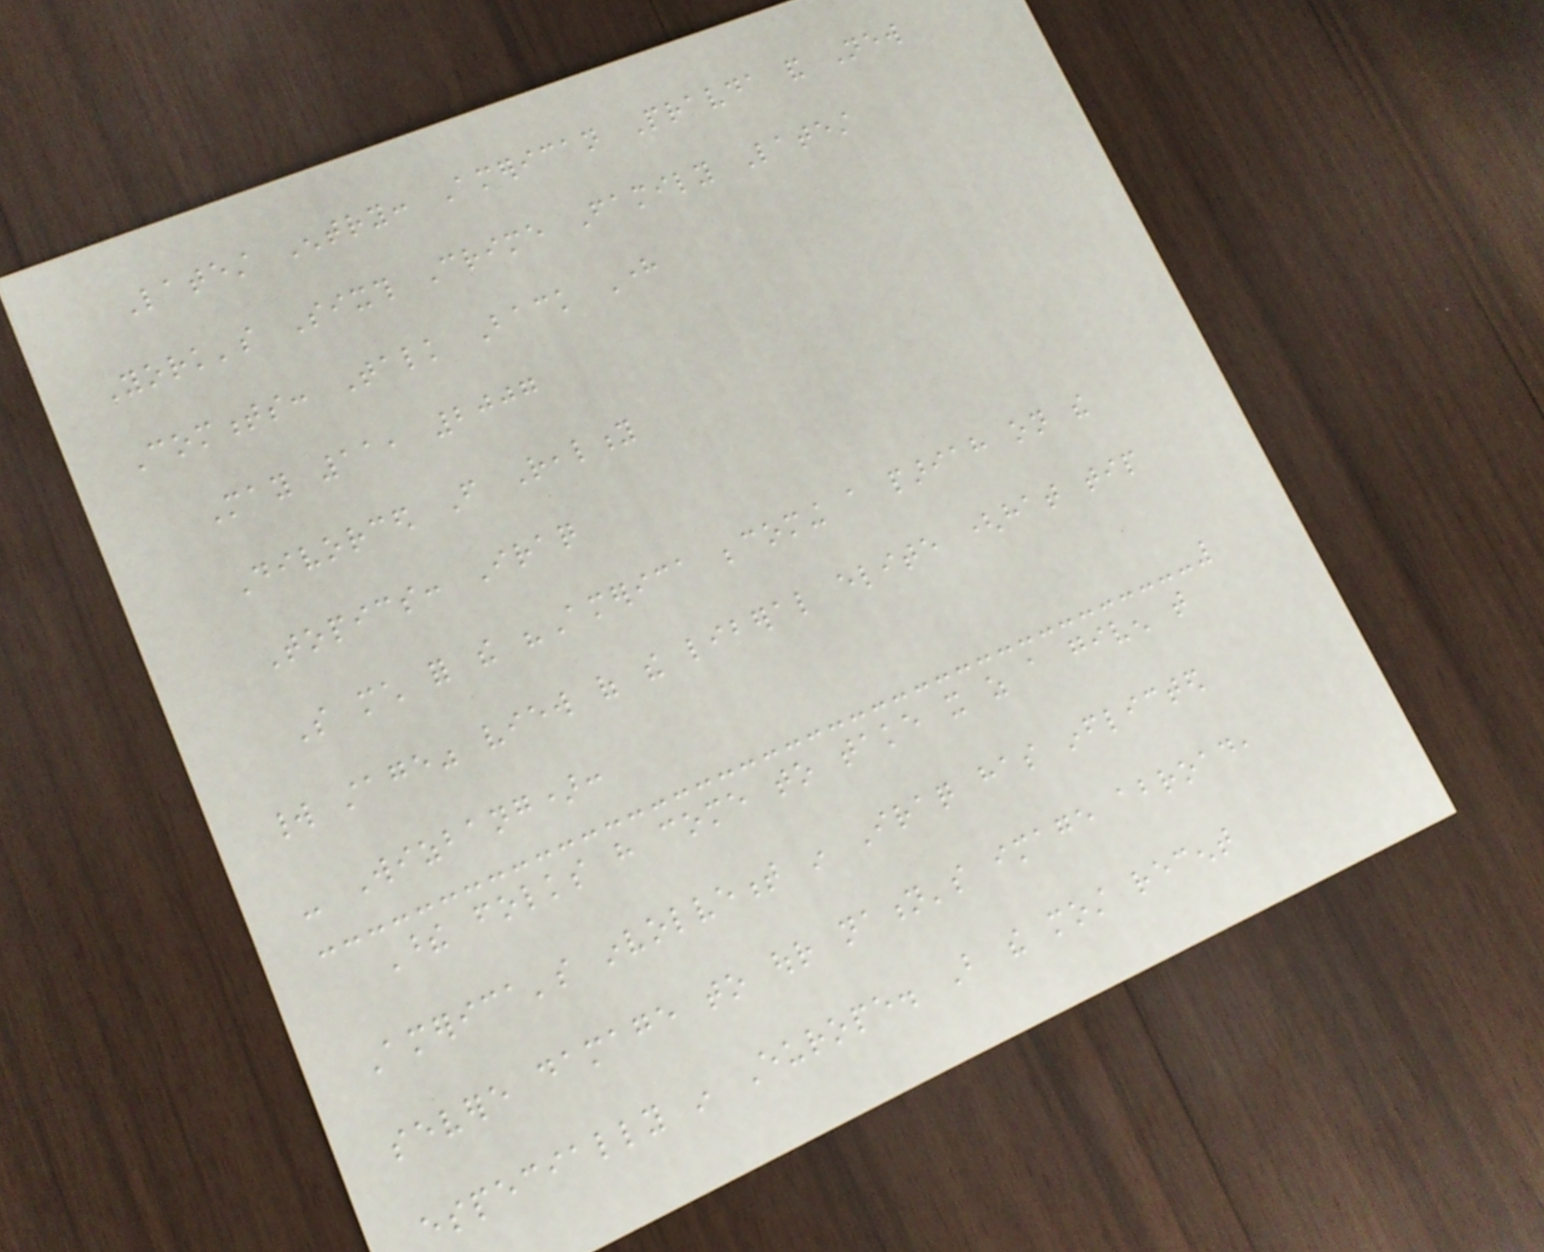Latest Entry: American Pravda and New
York's Sixth Crime Family Latest
Comments: Talk Back Here
May 11, 2007
Divorced From Reality
Topics: Iraq
So much for the "America becoming a pariah on the
world stage" view of the liberal elite (hat tip
- Wizbang):
These folks have come to take it as a given that
America's involvement in Iraq has inflicted
severe damage to our nation's image abroad,
especially in Europe. But the most recent
